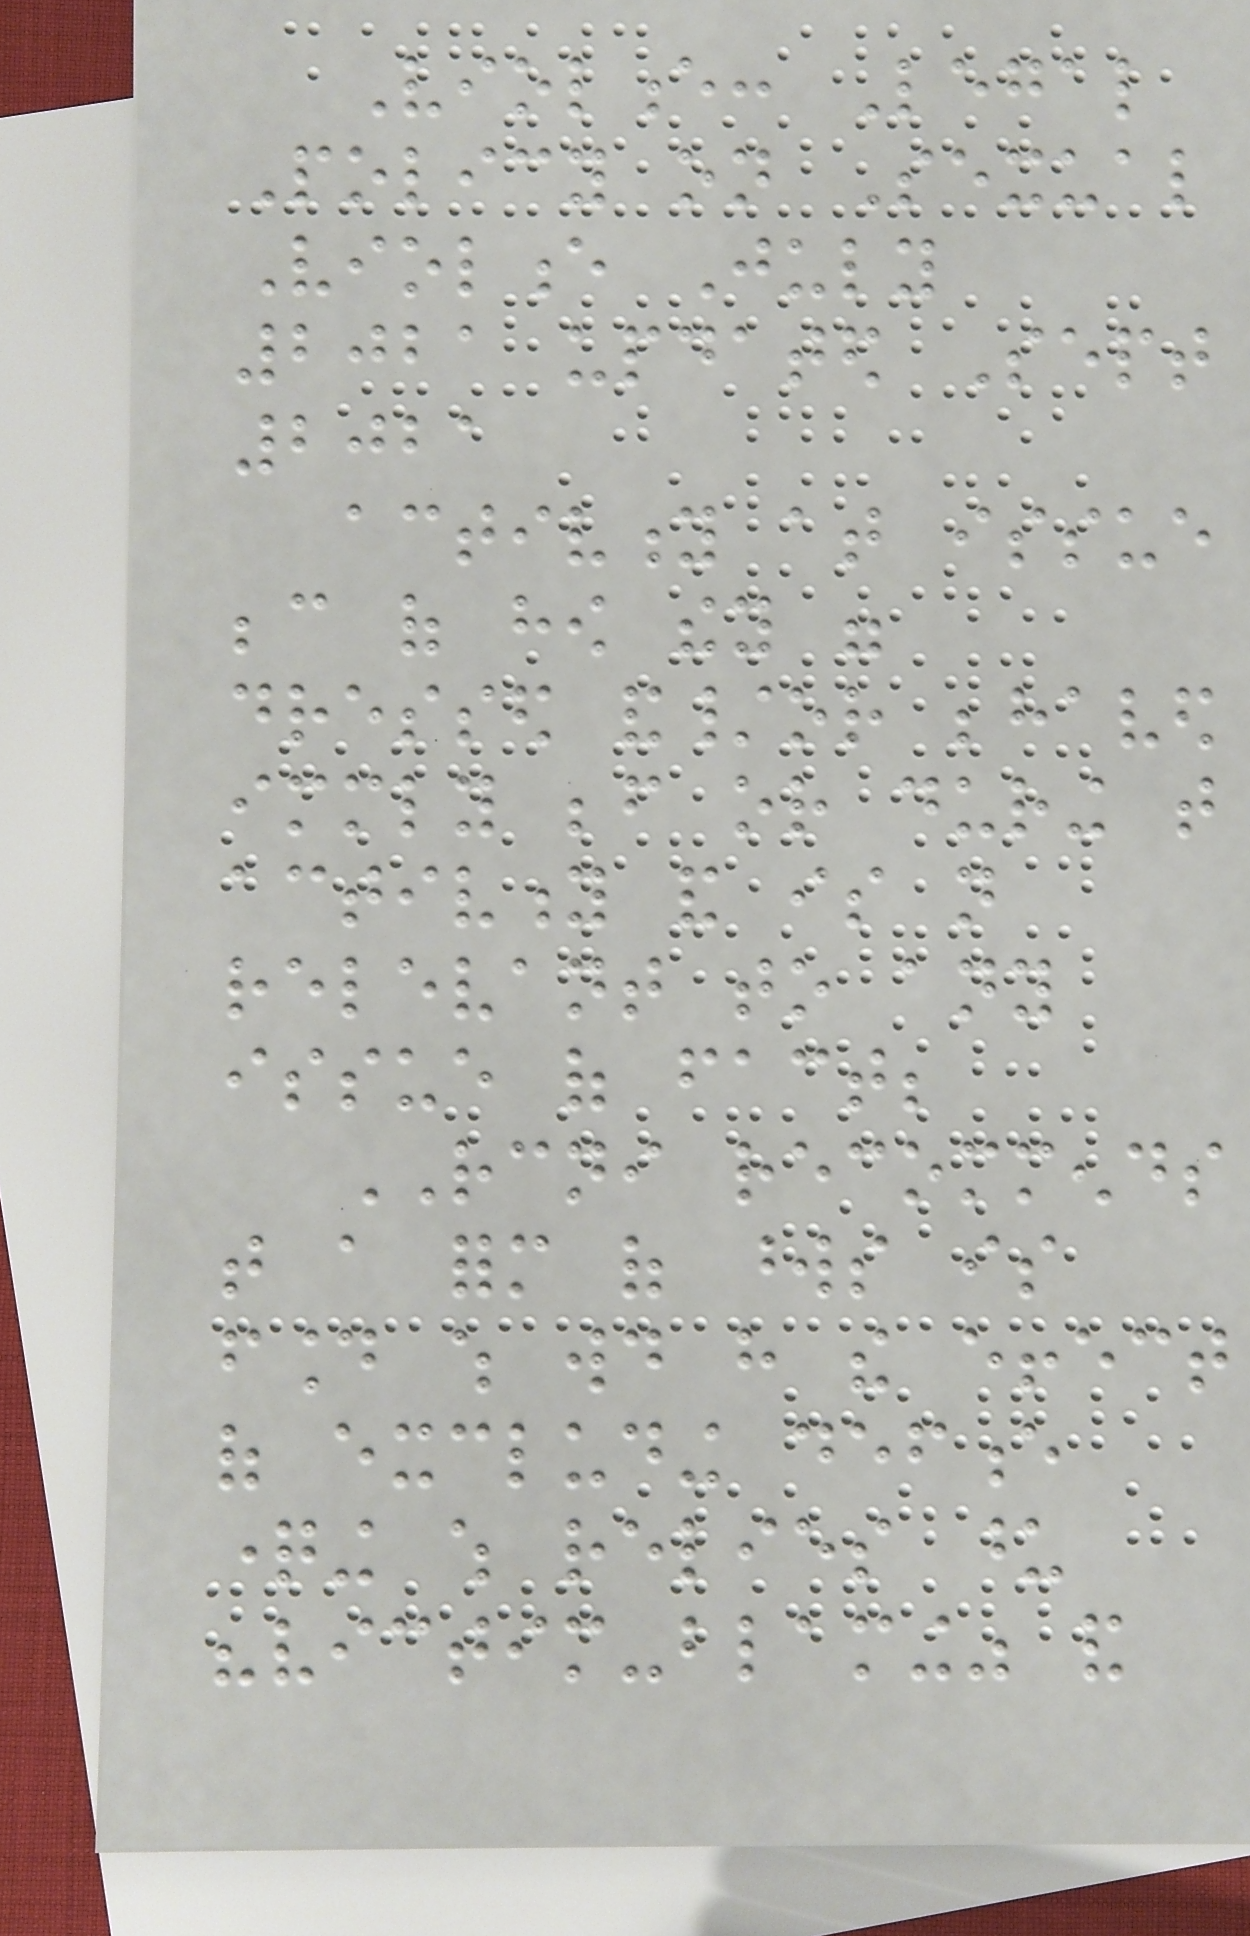Violence: Legal
Policy on Sexual
Violence July
2021 updated Sept
2021
activity at issue
because of how they were
dressed and/or behaved
immediately before or during that
activity and is not
relevant to any
issue of fact;
RCNI recommends
that a form of words is
found which would have the effect
of excluding defence
questioning which relies upon
"victim-blaming" and
